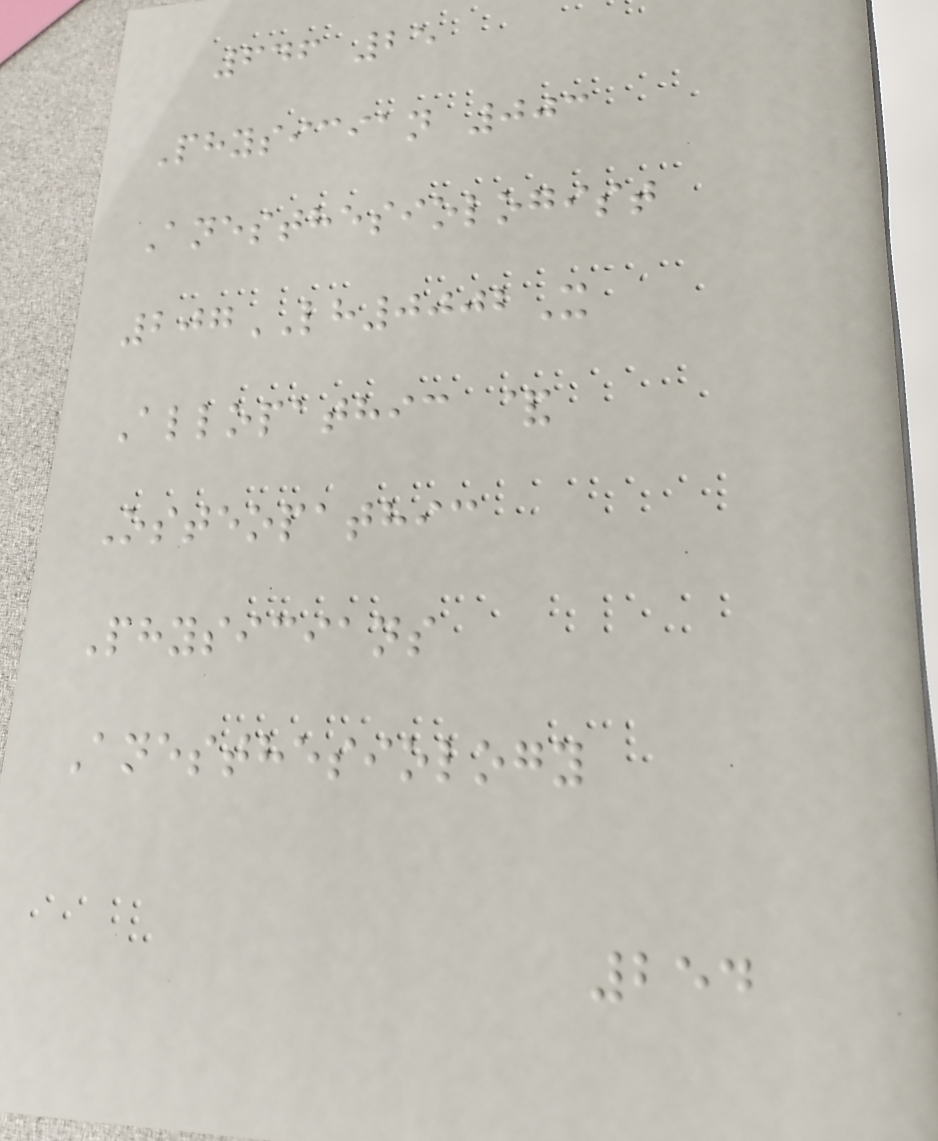646 25
Physician 003
Anesthesiologist
207LH0002X
Allopathic &
Osteopathic
Physicians
Anesthesiology
254
